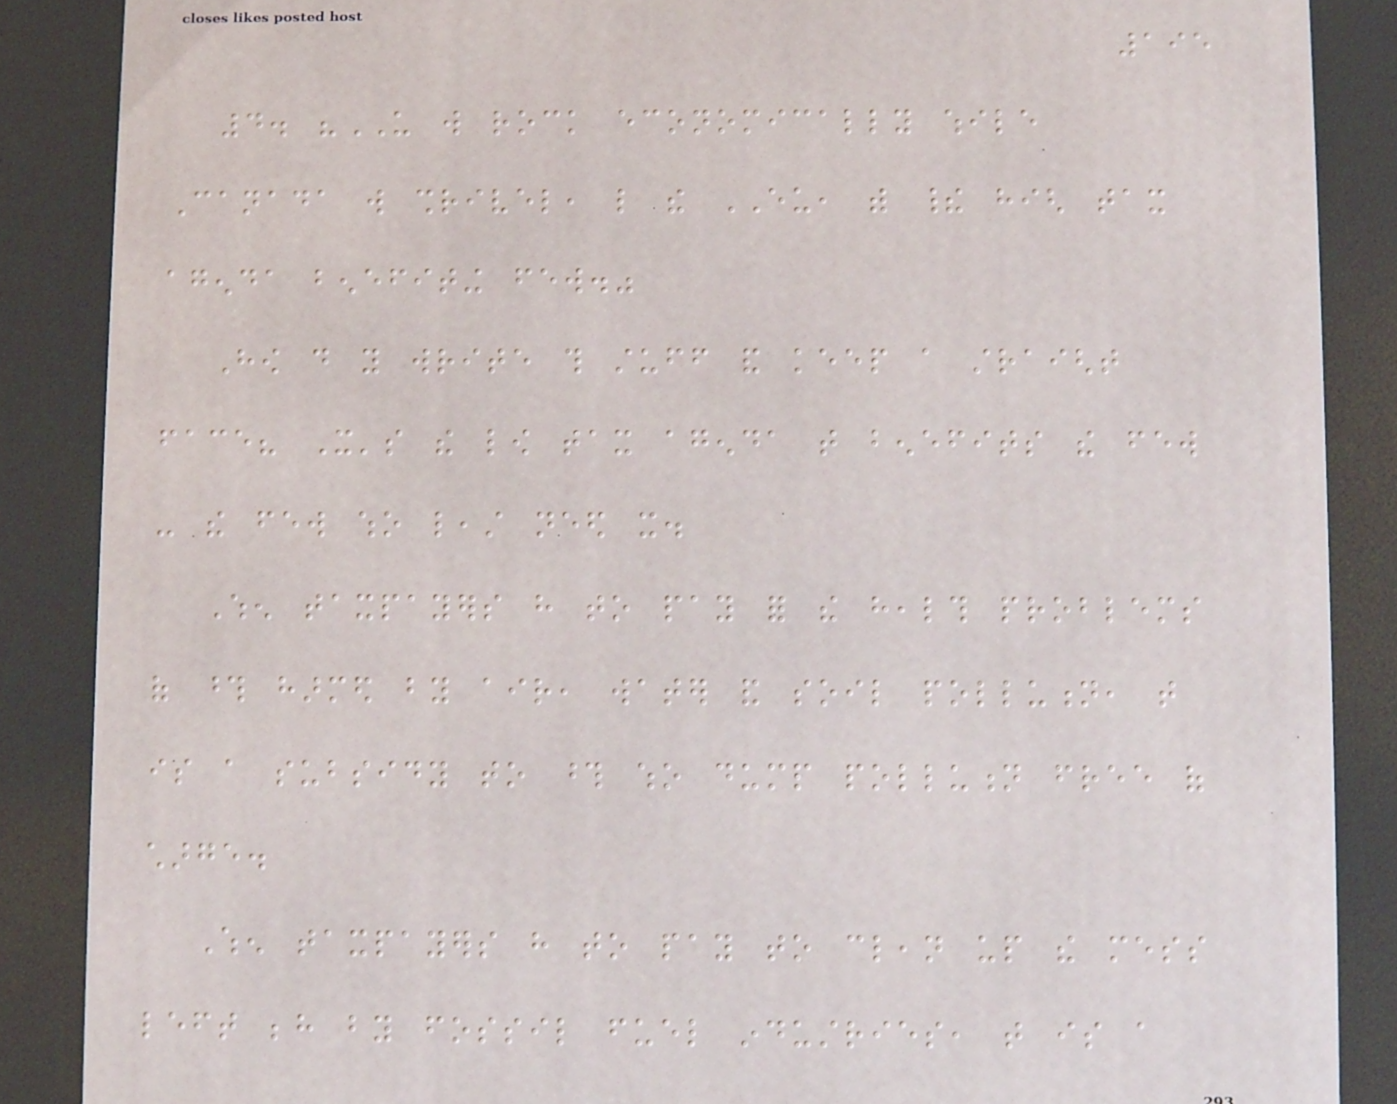195
4. "US will rock economically while
Canada will shrivel, like the EU, with their high tax
agenda benefiting few."
How do you write this stuff and keep a straight
face? It's the low tax agenda that benefits the few
- the few who least need it.
When taxpayers have to pay for the health problems
of those harmed by air, water and soil pollution, that
is a subsidy to those who dump pollution free of
charge.
When taxpayers have to pay to clean up the mess
left behind by fossil fuel industries, that is a
